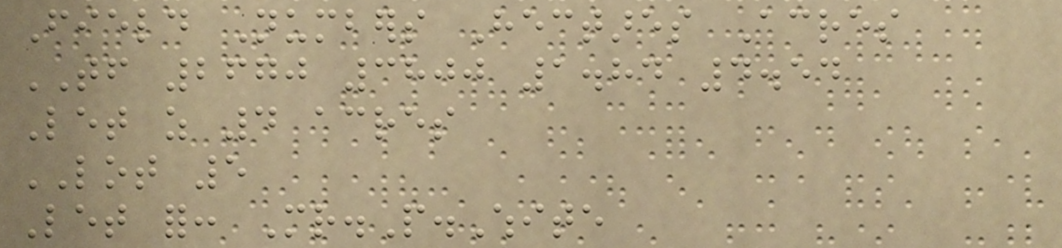Field Numbers Hectares Acres
TF 2670 3800 1.84 4.54
Let as 4 acres
LOT 5
Let for: Mr.P.White
